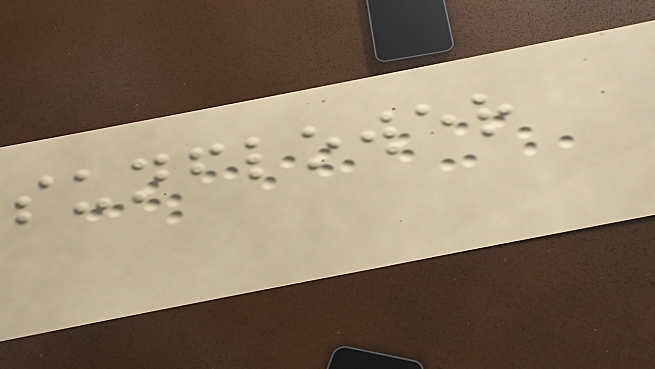sunflower
